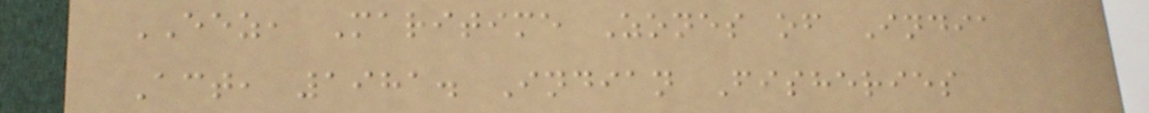EEZ, Maritime Zones of India
Act, 1981. Indian Fisheries
